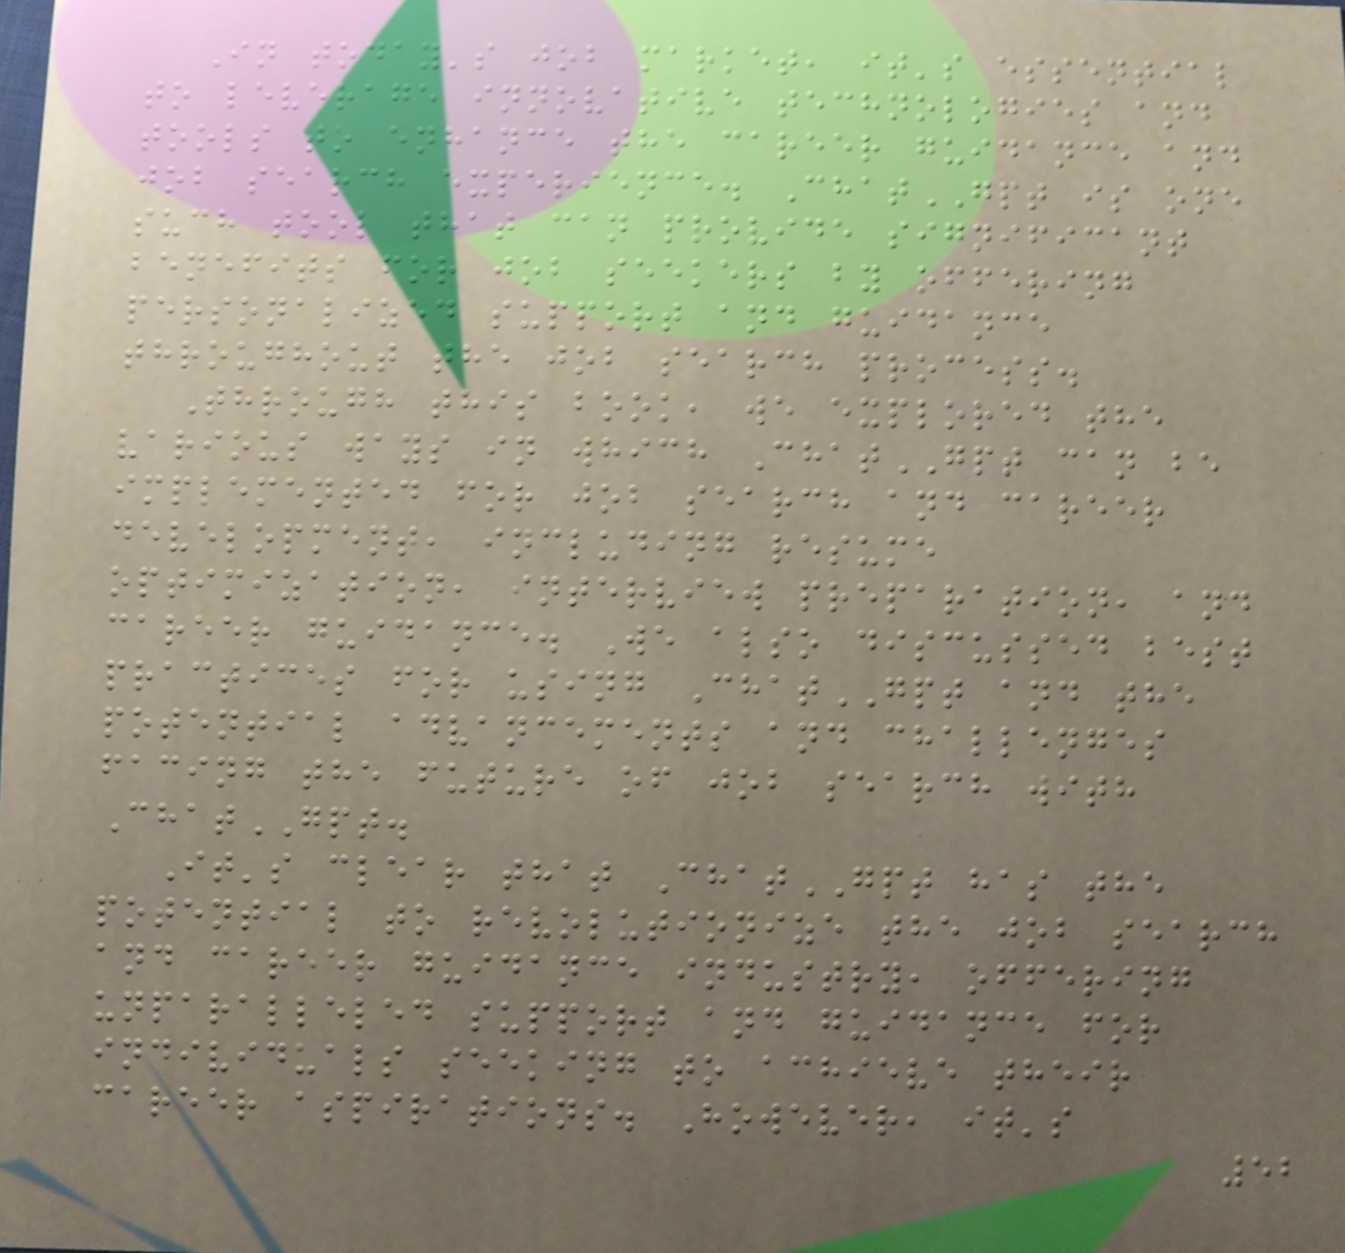In today's job market, it's essential
to leverage innovative technologies and
tools to enhance the career guidance and
job search experience. ChatGPT is one
such tool that can provide significant
benefits for job seekers by offering
personalized support and guidance
throughout the job search process.
Through this book, we explored the
various ways in which ChatGPT can be
implemented for job search and career
development, including resume
optimization, interview preparation, and
career guidance. We also discussed best
practices for using ChatGPT and the
potential advancements and challenges
facing the future of job search with
ChatGPT.
It's clear that ChatGPT has the
potential to revolutionize the job search
and career guidance industry, offering
unparalleled support and guidance for
individuals seeking to achieve their
career aspirations. However, it's
52
